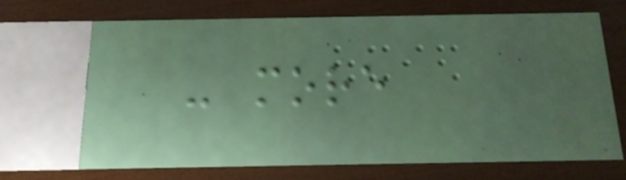- more
